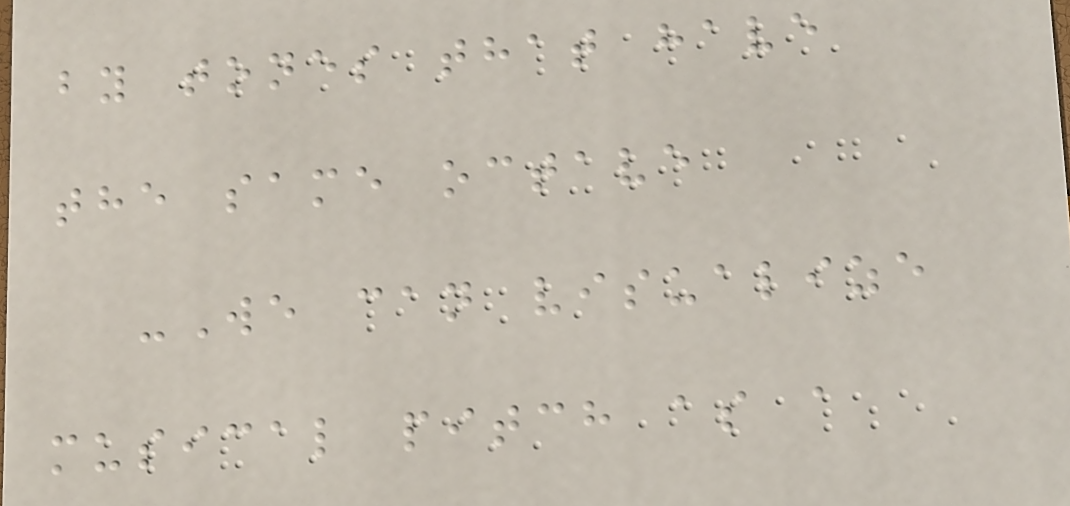by tones that have
the same octave
-We can visualize
musical pitch as a
